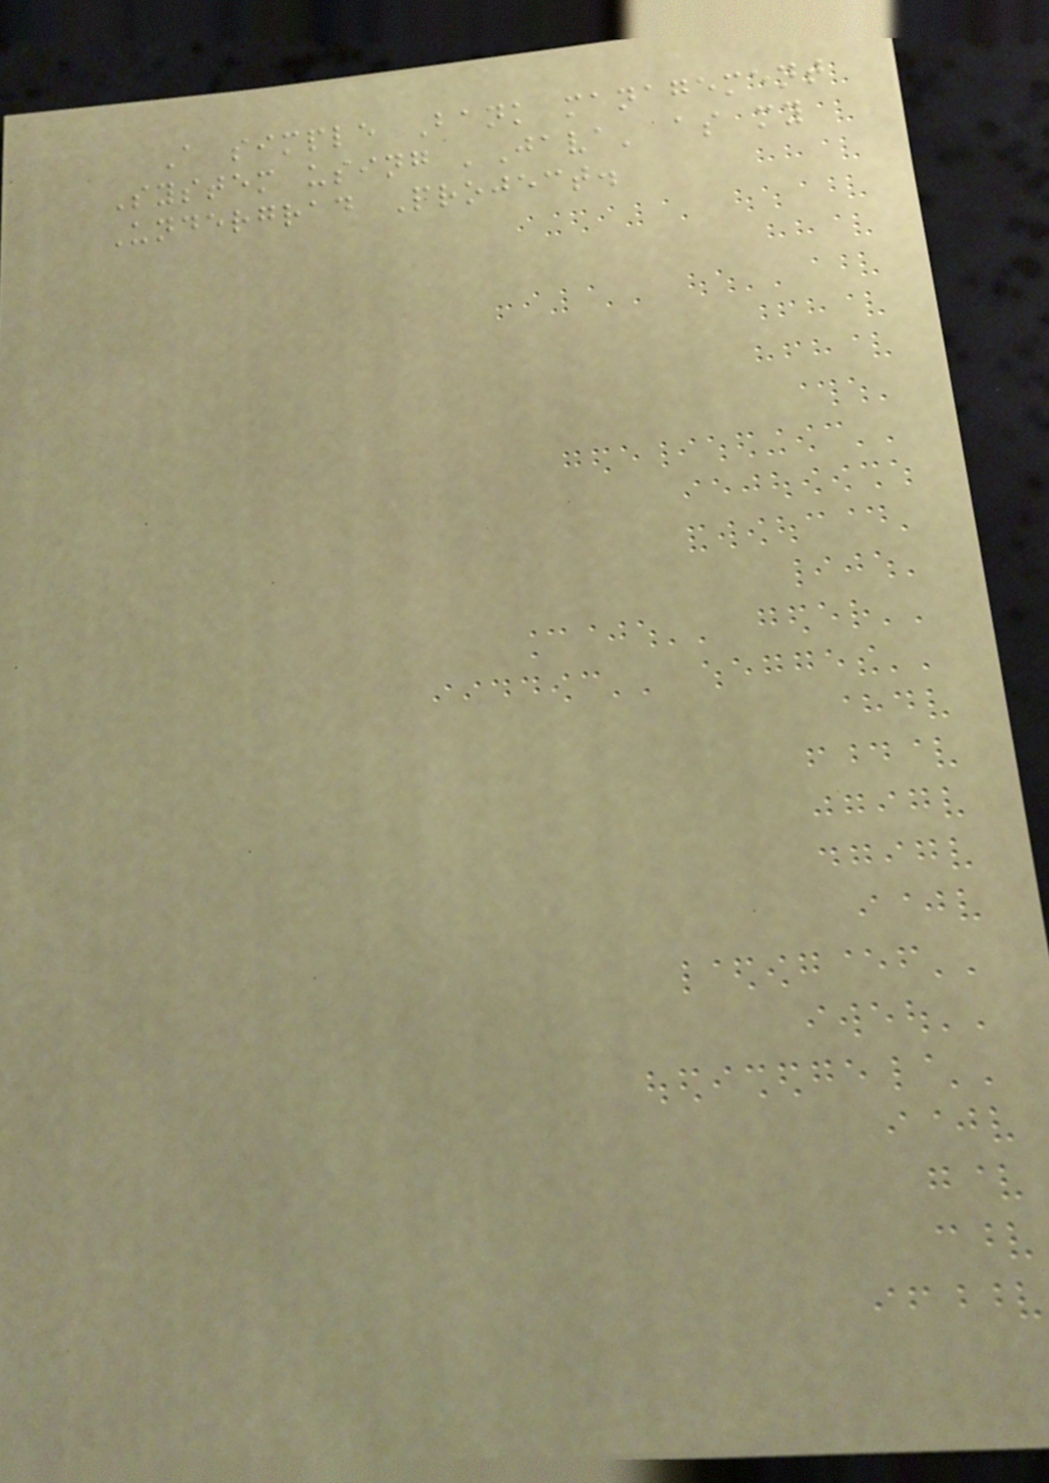A simple Bank management
System using 'Java' as my
Undergrad Project.
